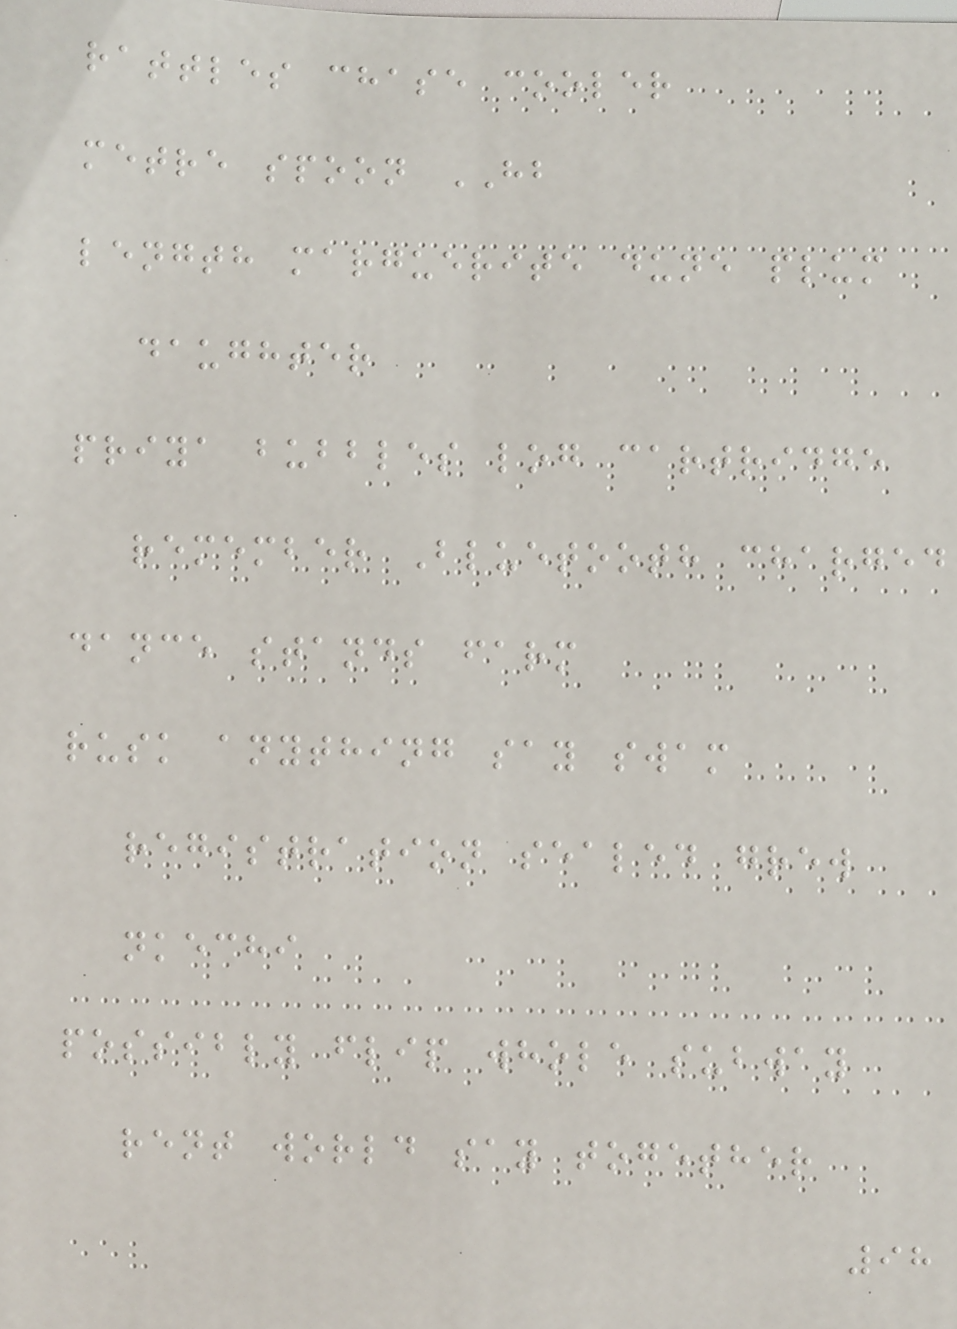rattles chase cooler
metre spoon HB
length marguerite dune plum
daughter
priya bubbles log cartridge
remember Bluetooth charged
dance stands farm
rusk anything say swam
registration sealed grew
nkechi
possibly flip whole subway
rent world say together
98
